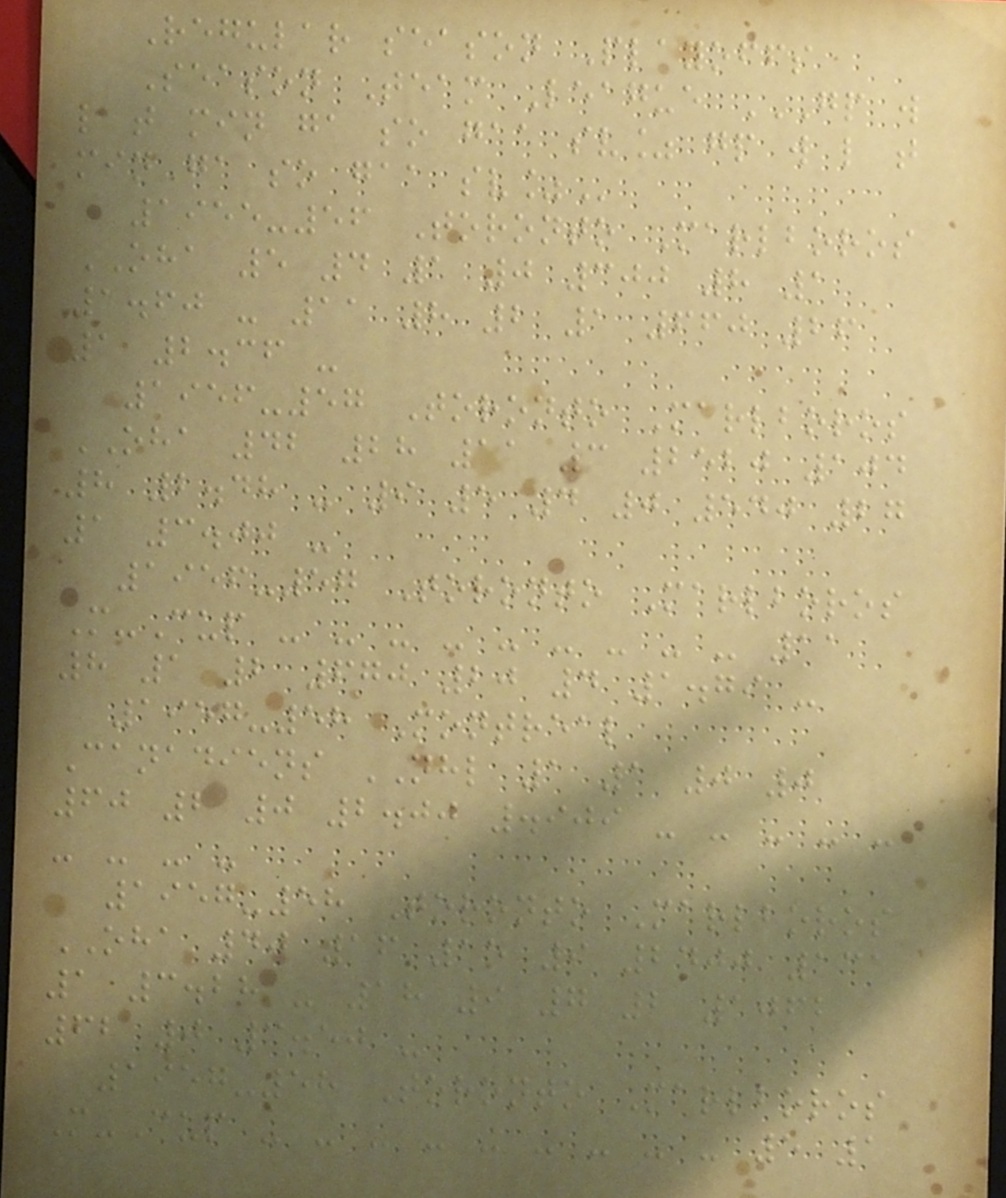Regular season Playoffs
Season Team League GP W
L T MIN GA SO GAA SV% GP W L T
MIN GA SO GAA SV%
1955-56 Toronto Marlboros
OHA 5 4 1 0 300 8 1
1.60 - 11 8 2 1 660 26
1 2.36 -
1956-57 Toronto Marlboros
OHA 42 28 11 3 2520 104
8 2.48 - 9 5 4 0 540 27
1 3.00 -
1956-57 Toronto Marlboros
M-Cup - - - - - - - - - 11
8 1 2 670 20 4 1.79 -
1957-58 Montreal
Canadiens NHL 1 1 0 0
60 2 0 2.00 .909 - - - - -
- - - -
1957-58 Toronto Marlboros
OHA 40 16 15 9 2400 131
1 3.28 - 18 9 7 2 1062
62 0 3.50 -
1957-58 Toronto Marlboros
M-Cup - - - - - - - - - 5 1
